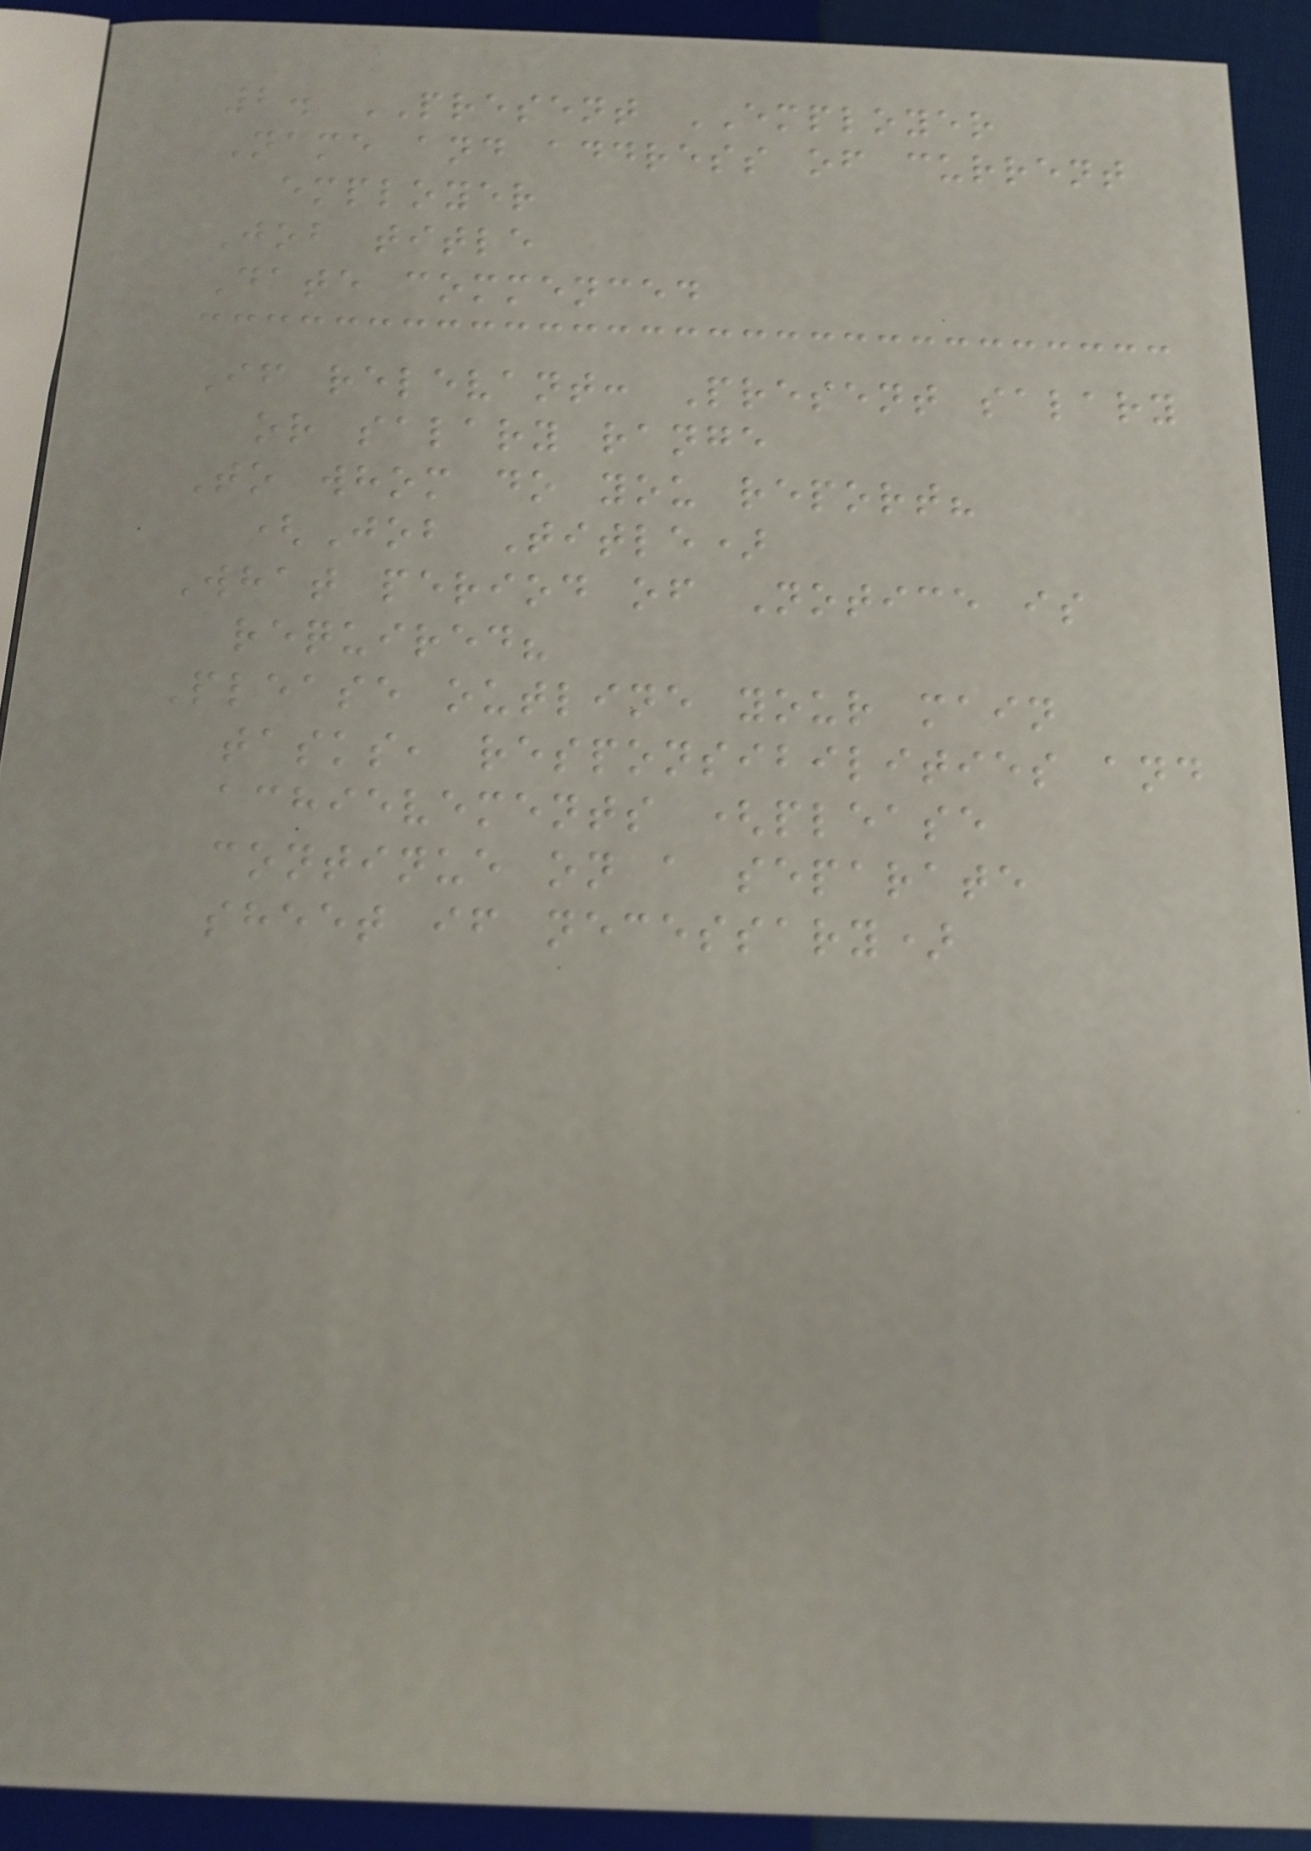2. PRESENT EMPLOYER
Name and address of current
employer
Job title
Date commenced
If relevant: Present salary
or salary range
To whom do you report?
(Job Title)
What period of Notice is
required?
Please outline your main
tasks, responsibilities and
achievements (please
continue on a separate
sheet if necessary)
